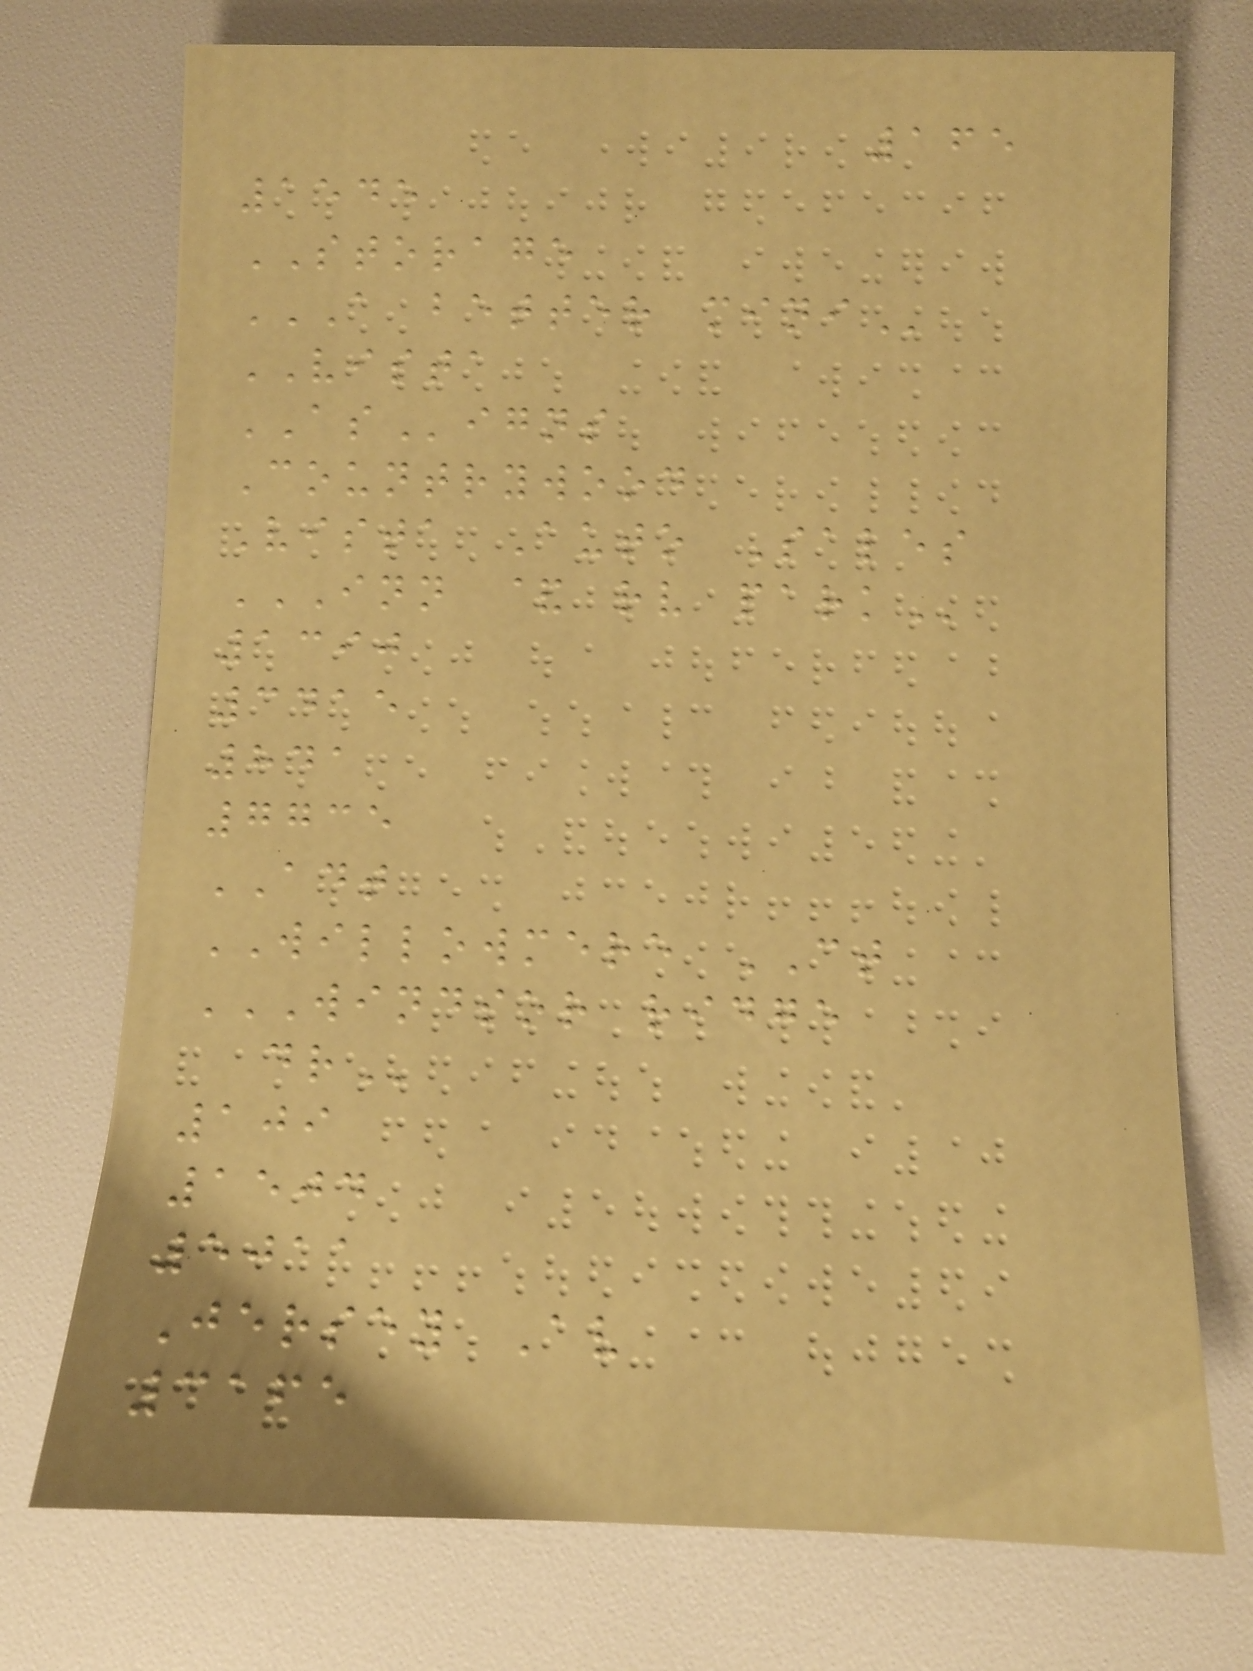165
1545
STORAGE
A BETTER MINI
VISTA
ASigns
Countrywood
Vista Auto Sales
INN & RV PARK
1390
3415
841
7735
ADT
WILLOWMERE CT
WINDSOR RIDGE
DR
109
1504
5011
Jersey Av
3165
